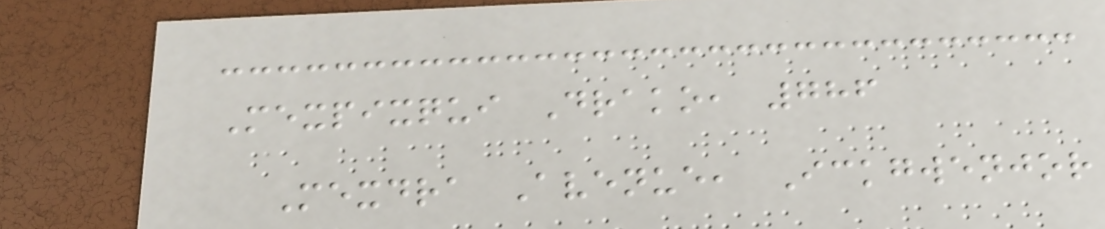Mexpixqui Drako, 786
Mexdra Avenue, Ickgwenjor
